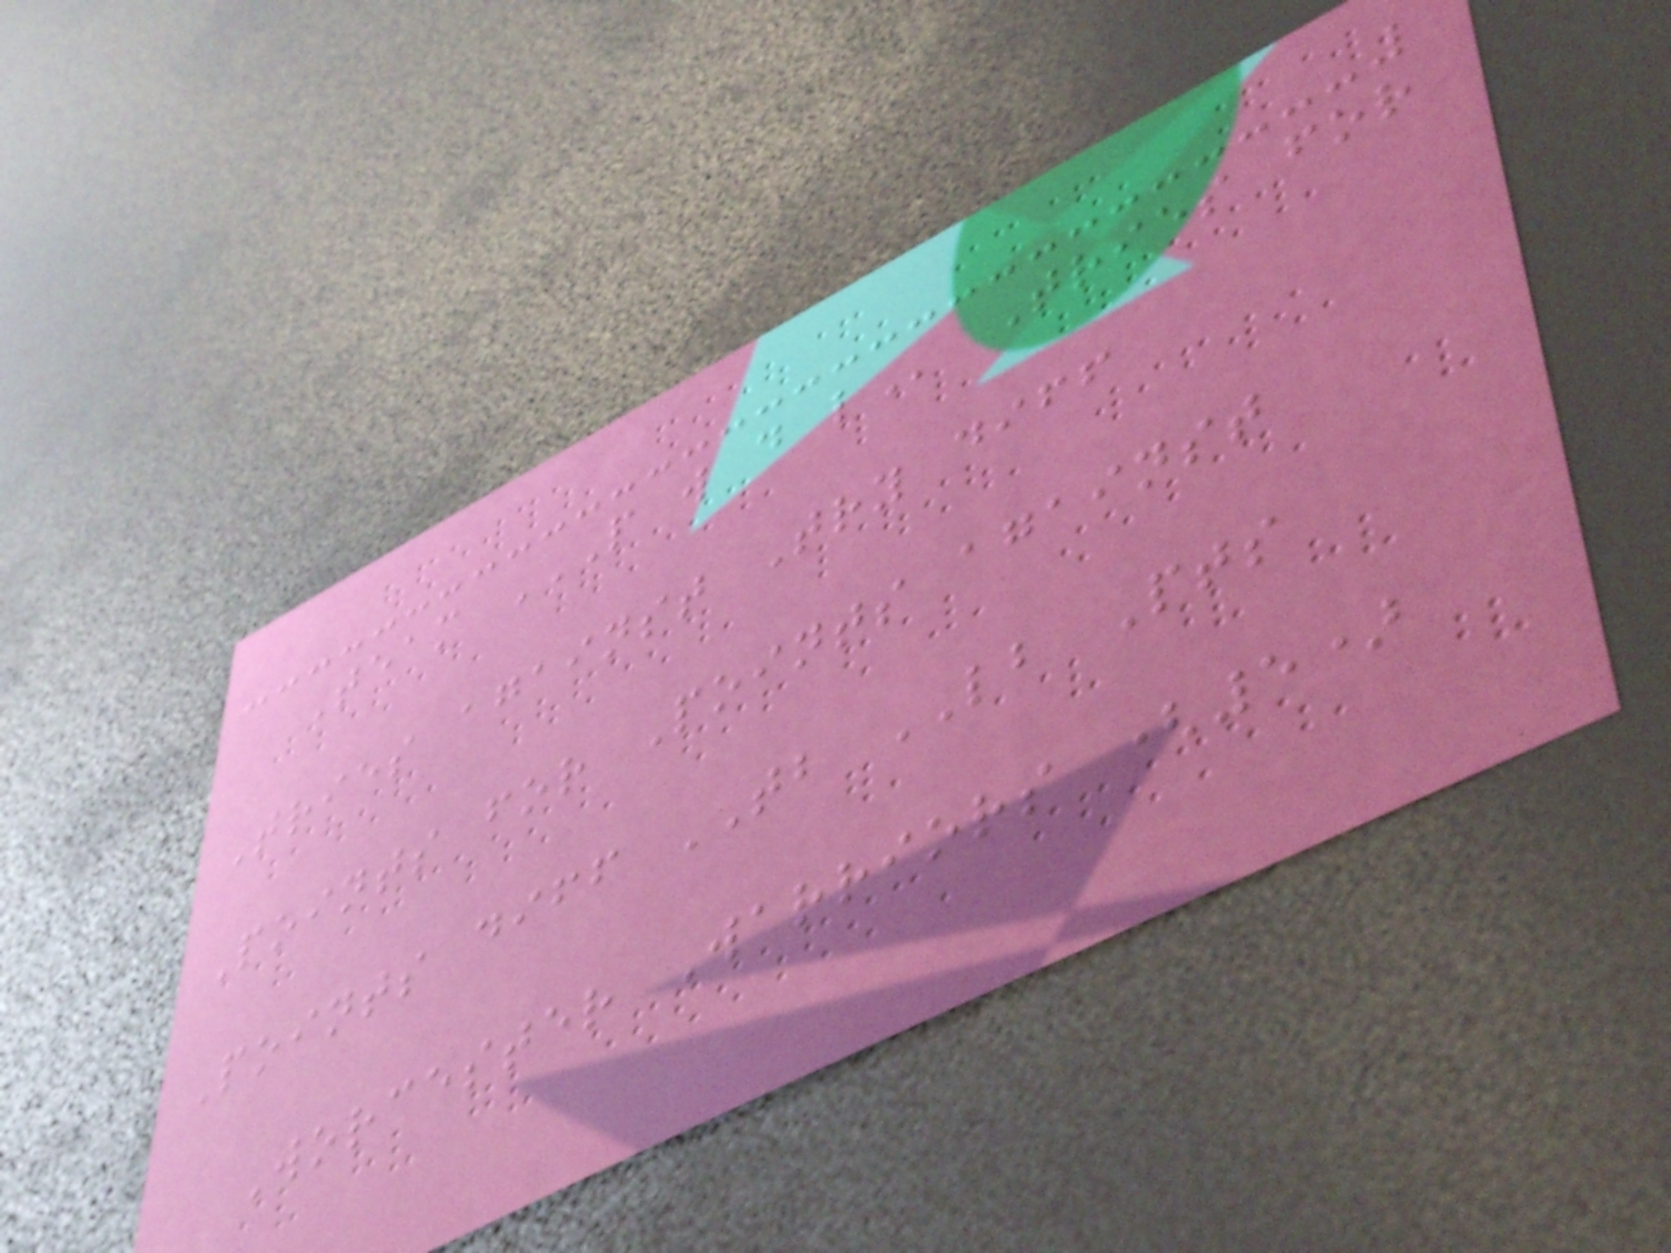Team P W D L Tries for
Tries against Try diff
Points for Points against
Points diff TB LB Pts
Worcester Warriors (5)
